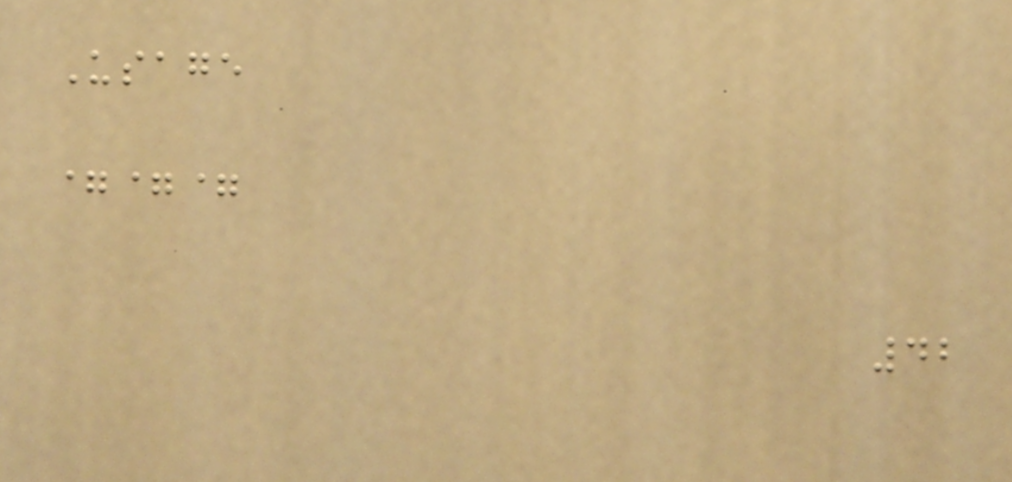Usage
===
42
